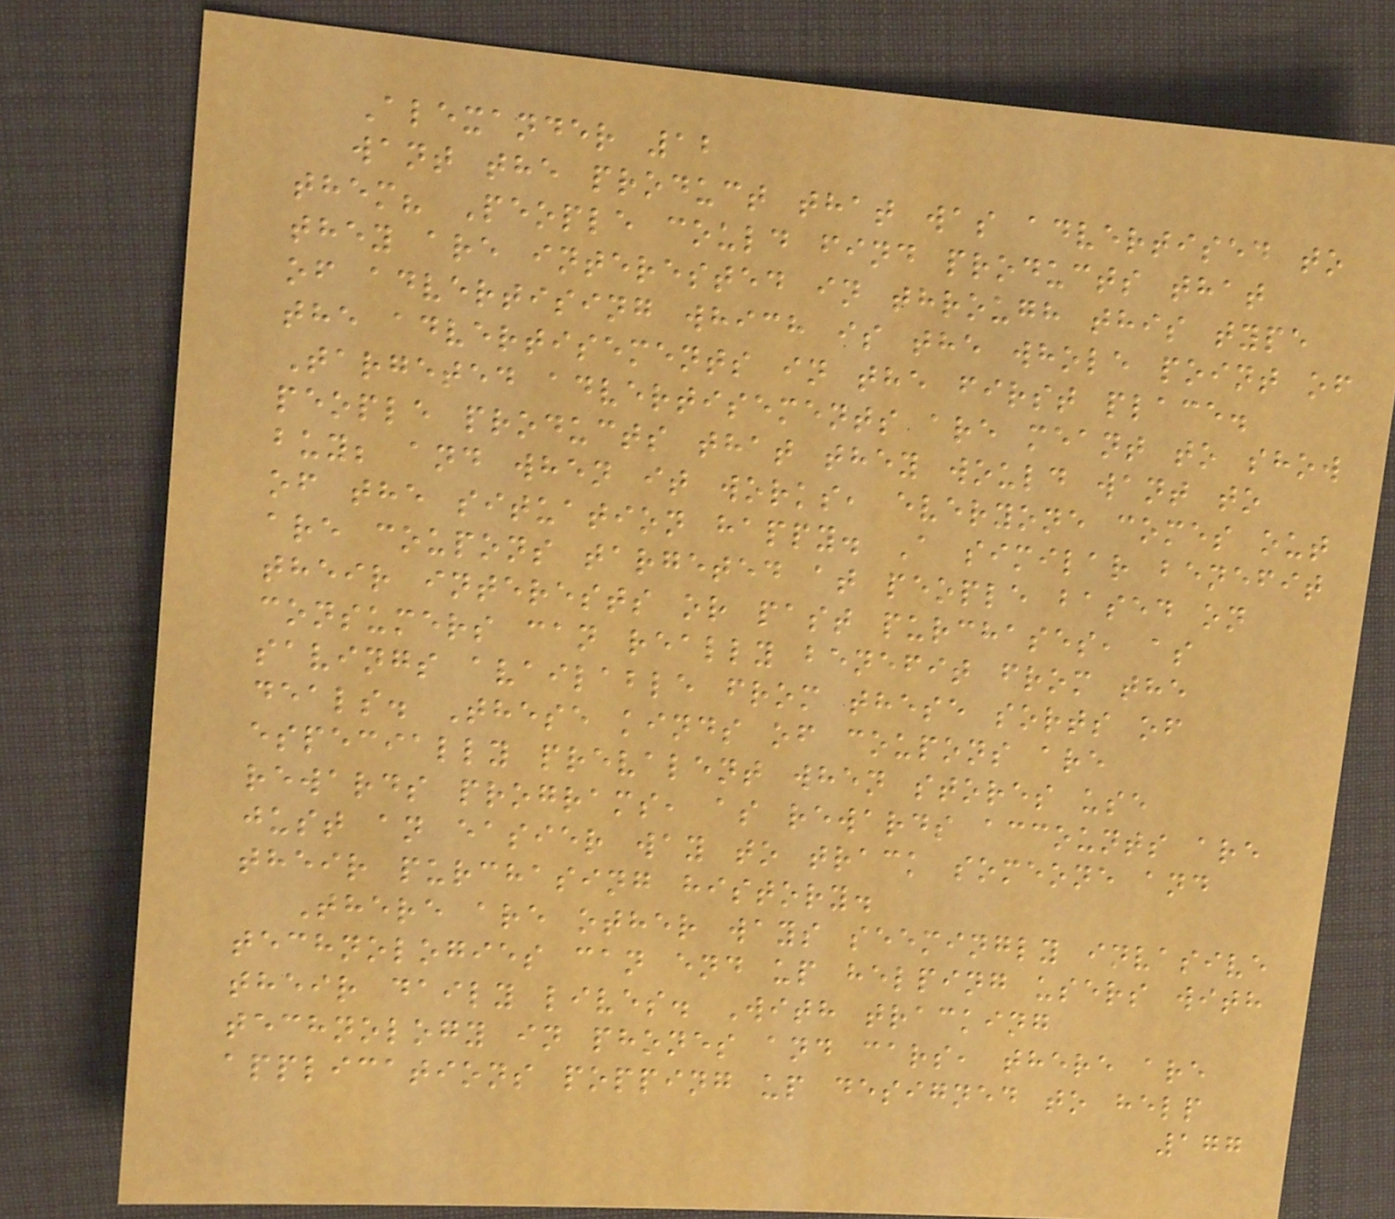Alexander 12
want the product that was advertised to
them? People could find products that
they are interested in through this type
of advertising which is the whole point of
the advertisements in the first place.
Targeted advertisements are meant to show
people products that they would want to
buy; and when it works, everyone comes out
of the situation happy. A similar benefit
are coupons targeted at people based on
their interests or past purchases, as
consumers can really benefit from the
savings available from these sorts of
deals. These kinds of coupons are
especially prevalent when stores use
rewards programs, as rewards accounts are
just an easier way to track someone and
their purchasing history.
There are other ways seemingly invasive
technologies can end up helping users with
their daily lives. With tracking
technology in phones and cars, there are
applications popping up designed to help
177
